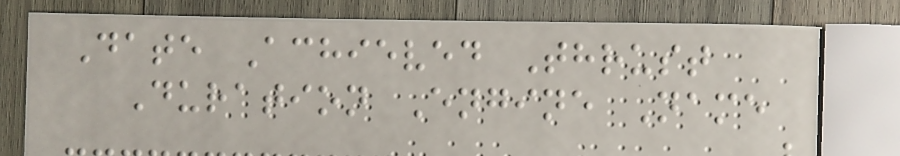Date Achieved Thrust
Duration Engine Name
